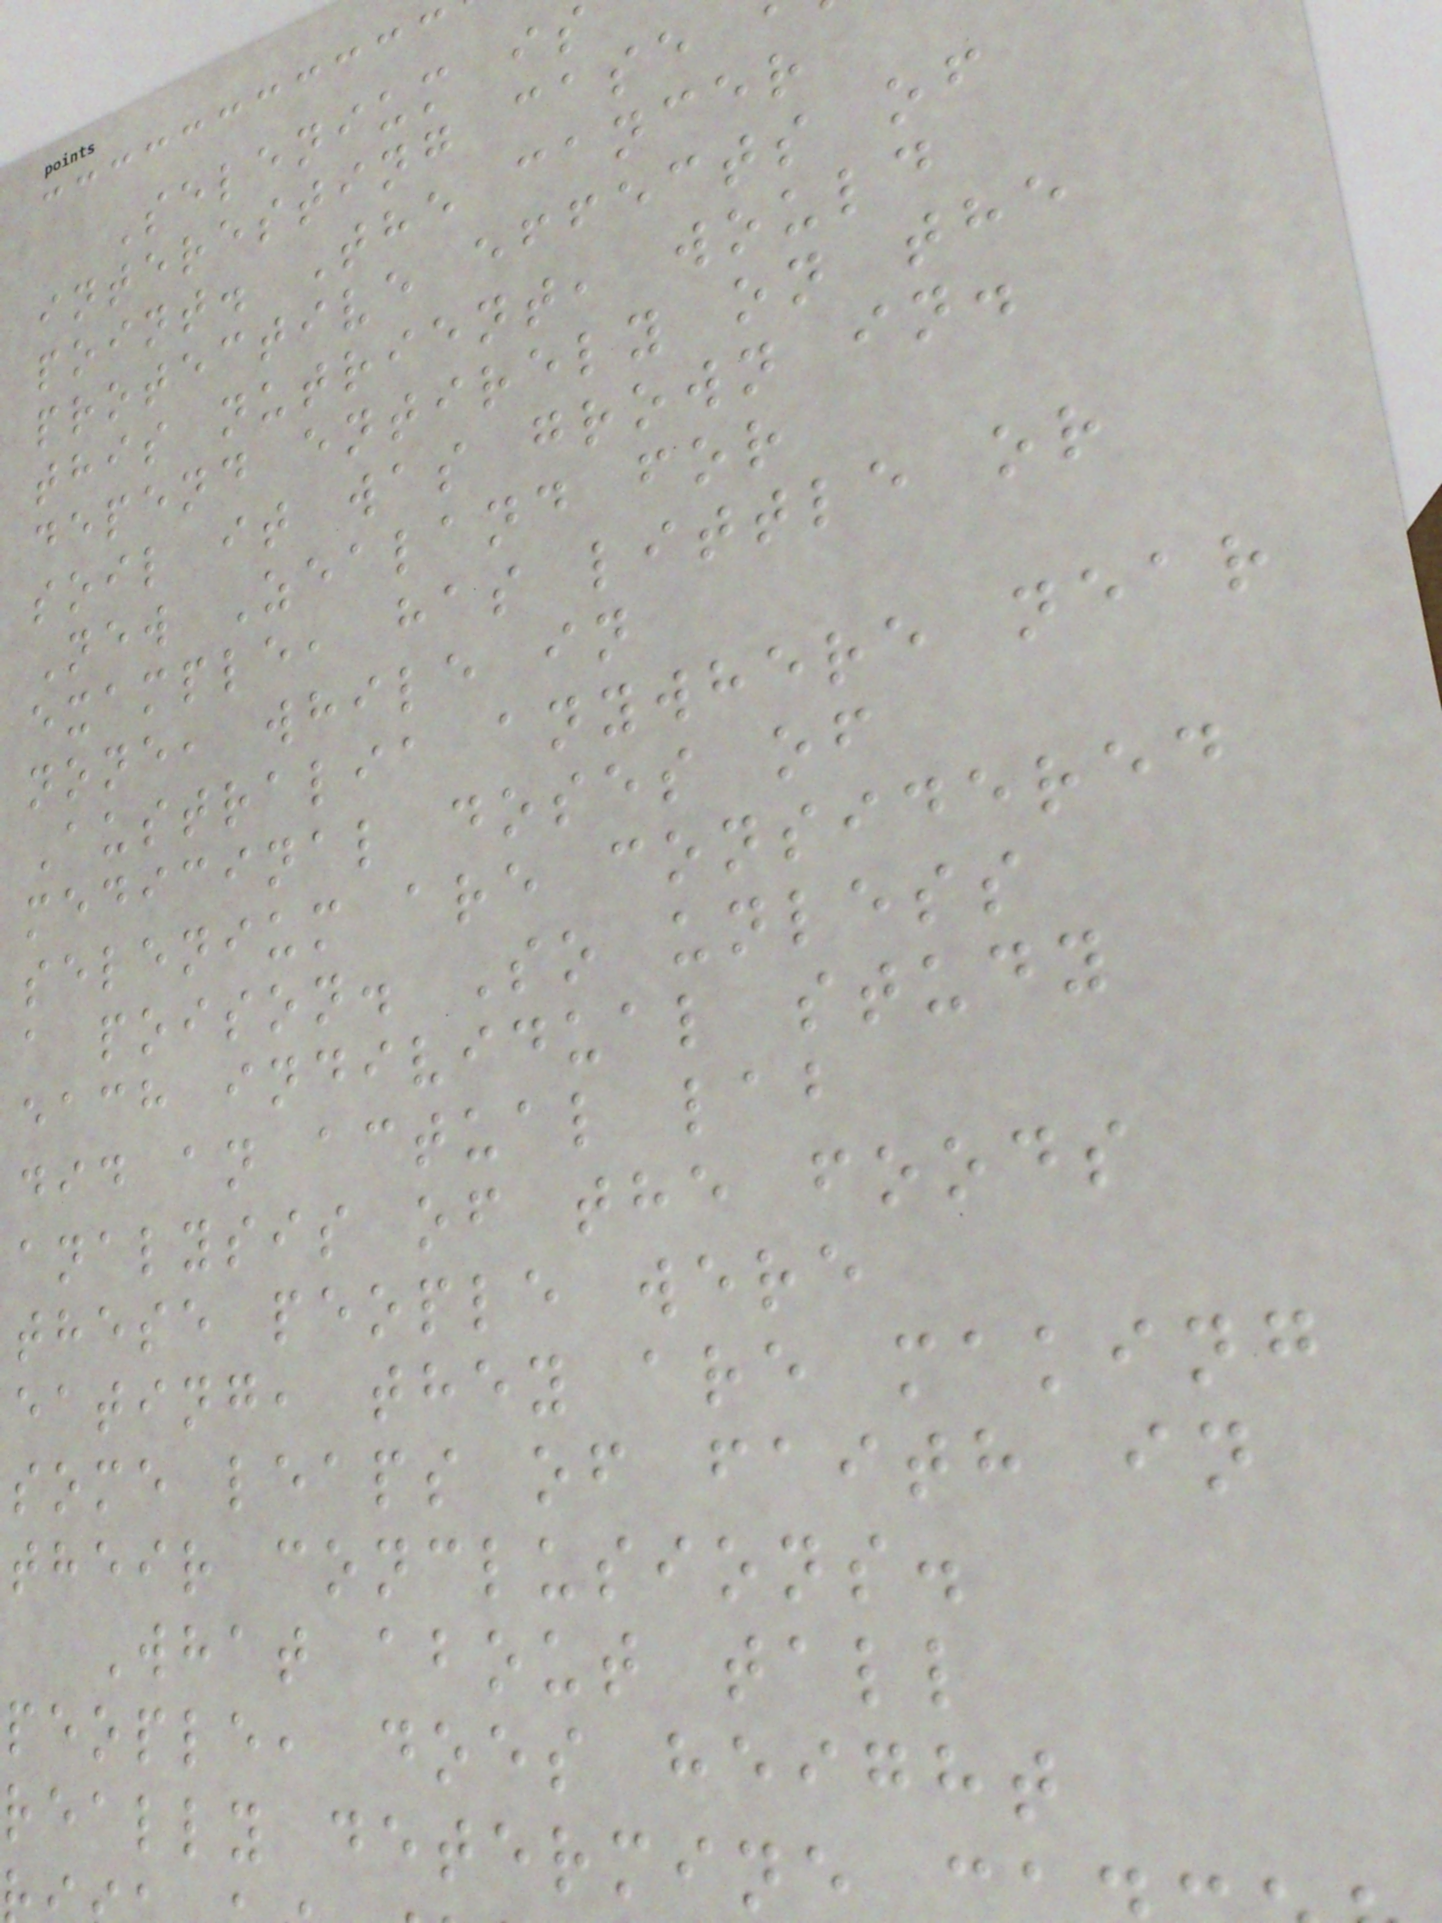Selenium is
interesting case
point. The cancer
protective effects of
this nutrient, would
depend entirely on the
soil it was grown in.
New Zealand for
example, has little or
none, while in
Australia anywhere near
medicinal doses of
selenium are considered
a poison. So unless
each individual study
did an actual lab
analysis of the foods
these people were
eating, they are making
some leaps of faith in
their conclusions.
What about tall
people, does height
really determine
